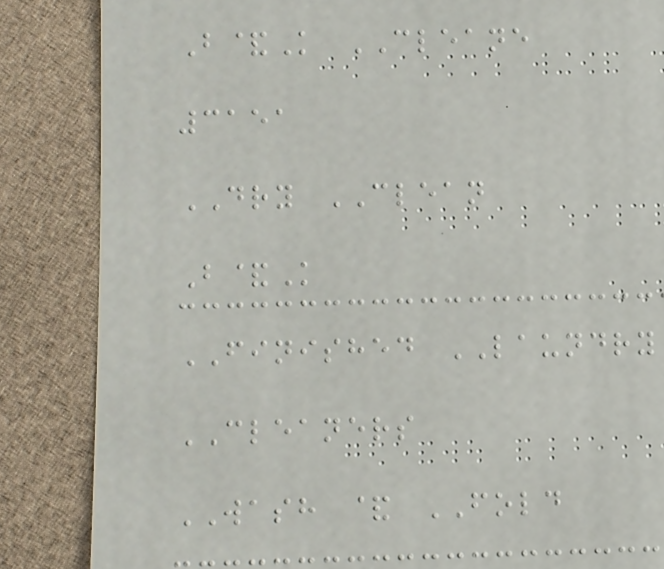B&K CLEANE
3151
DRY CLEAN
B&K
FINISHED LAUNDRY
CLEANERS
WASH & FOLD
